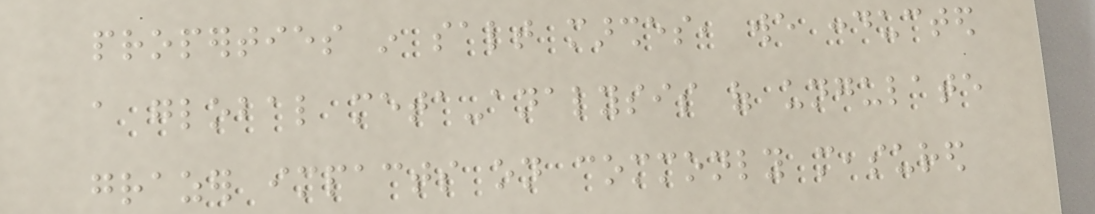properties in salt marshes, we conducted
a global meta-analysis of ungulate
grazer impacts on commonly measured
